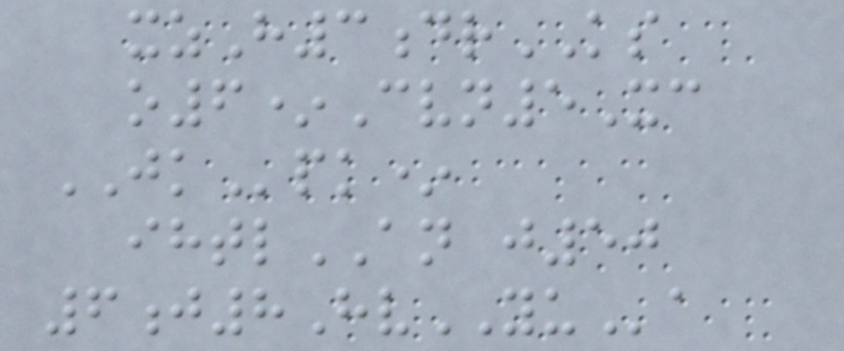xzH3drKS
o6*Cvn5Xc
JKpk*
ihtlAN j50
6j8HvYUa
